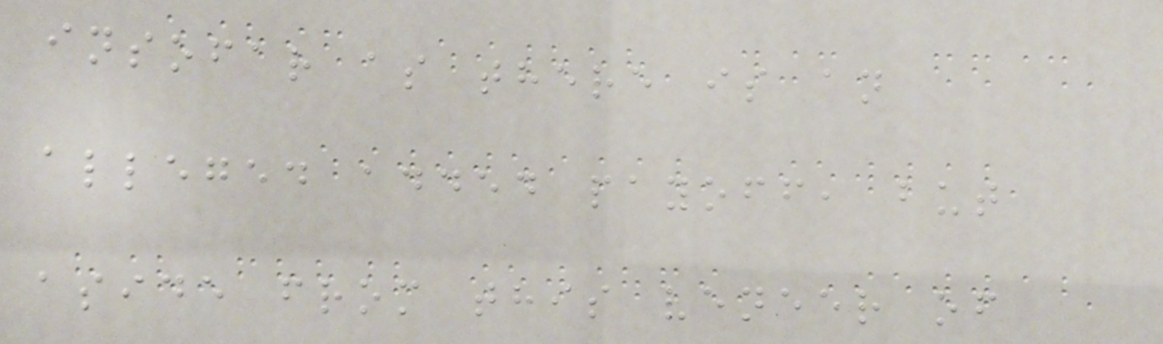insofar as there is an
alleged added payoff, but
aside from this veneer of
